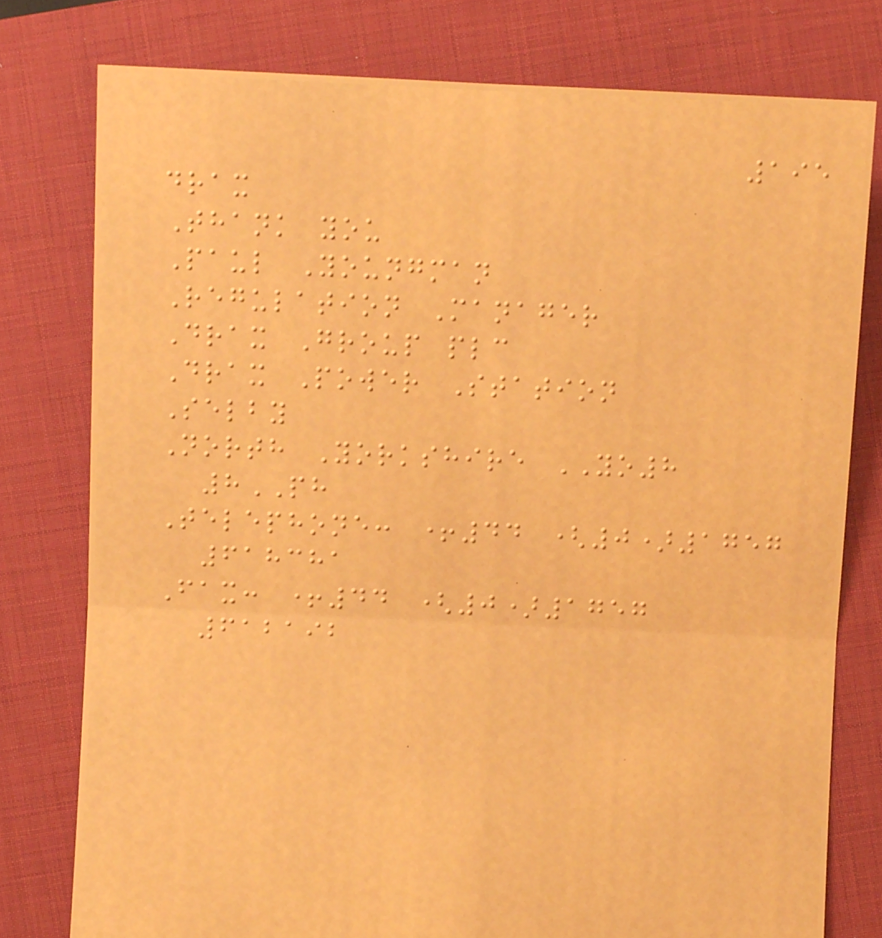195
drax
Thank you
Paul Youngman
Regulation Manager
Drax Group plc
Drax Power Station
Selby
North Yorkshire YO8
8PH
Telephone: +44 (0)1757
618381
Fax: +44 (0)1757
612192
